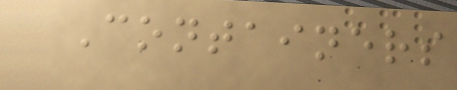Containers
